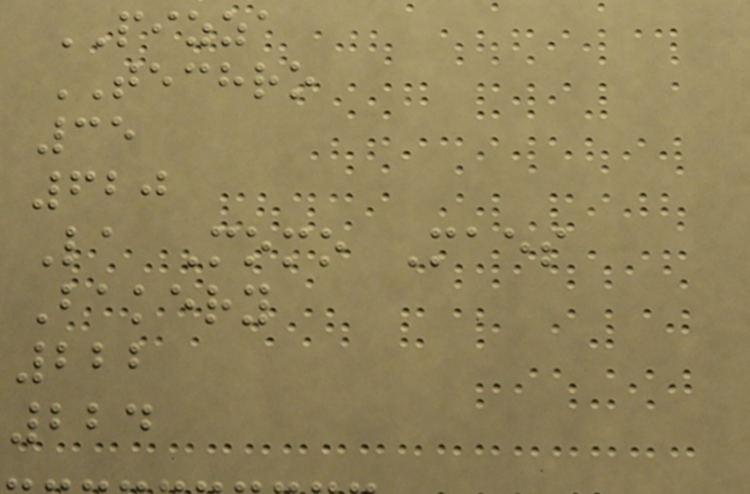PIZZA
TECHRO
35
620
La Momo Maes
Bakery
222
224
